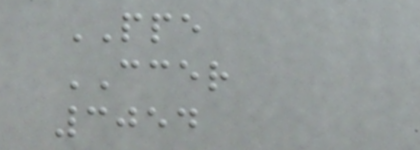PPE
CCER
3054
